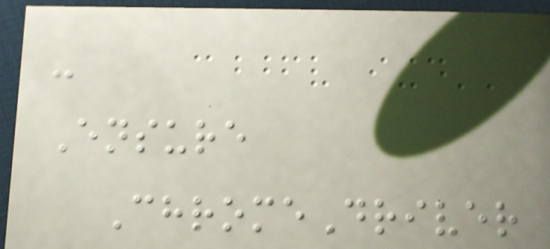-
Ensure
ChromeDriver
